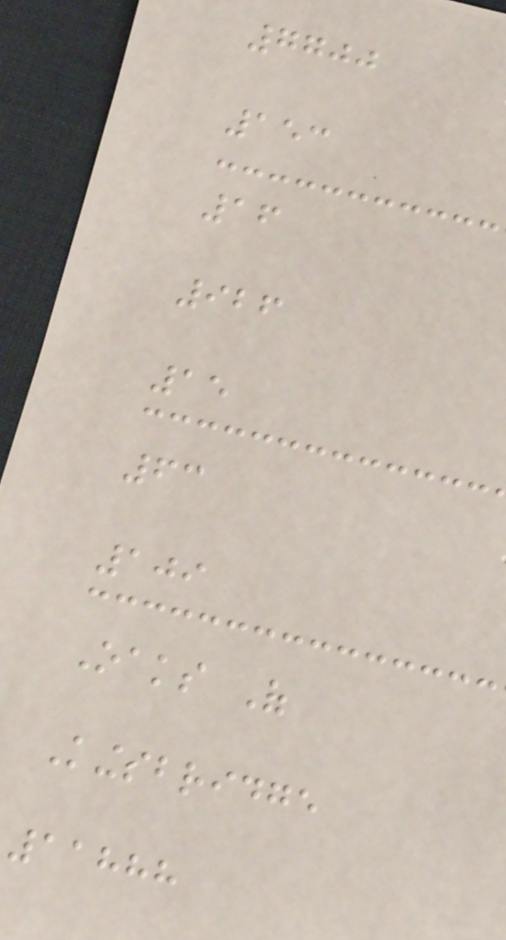7700
153
16
926
15
63
109
Oaks Of
Kingsbridge
11888
